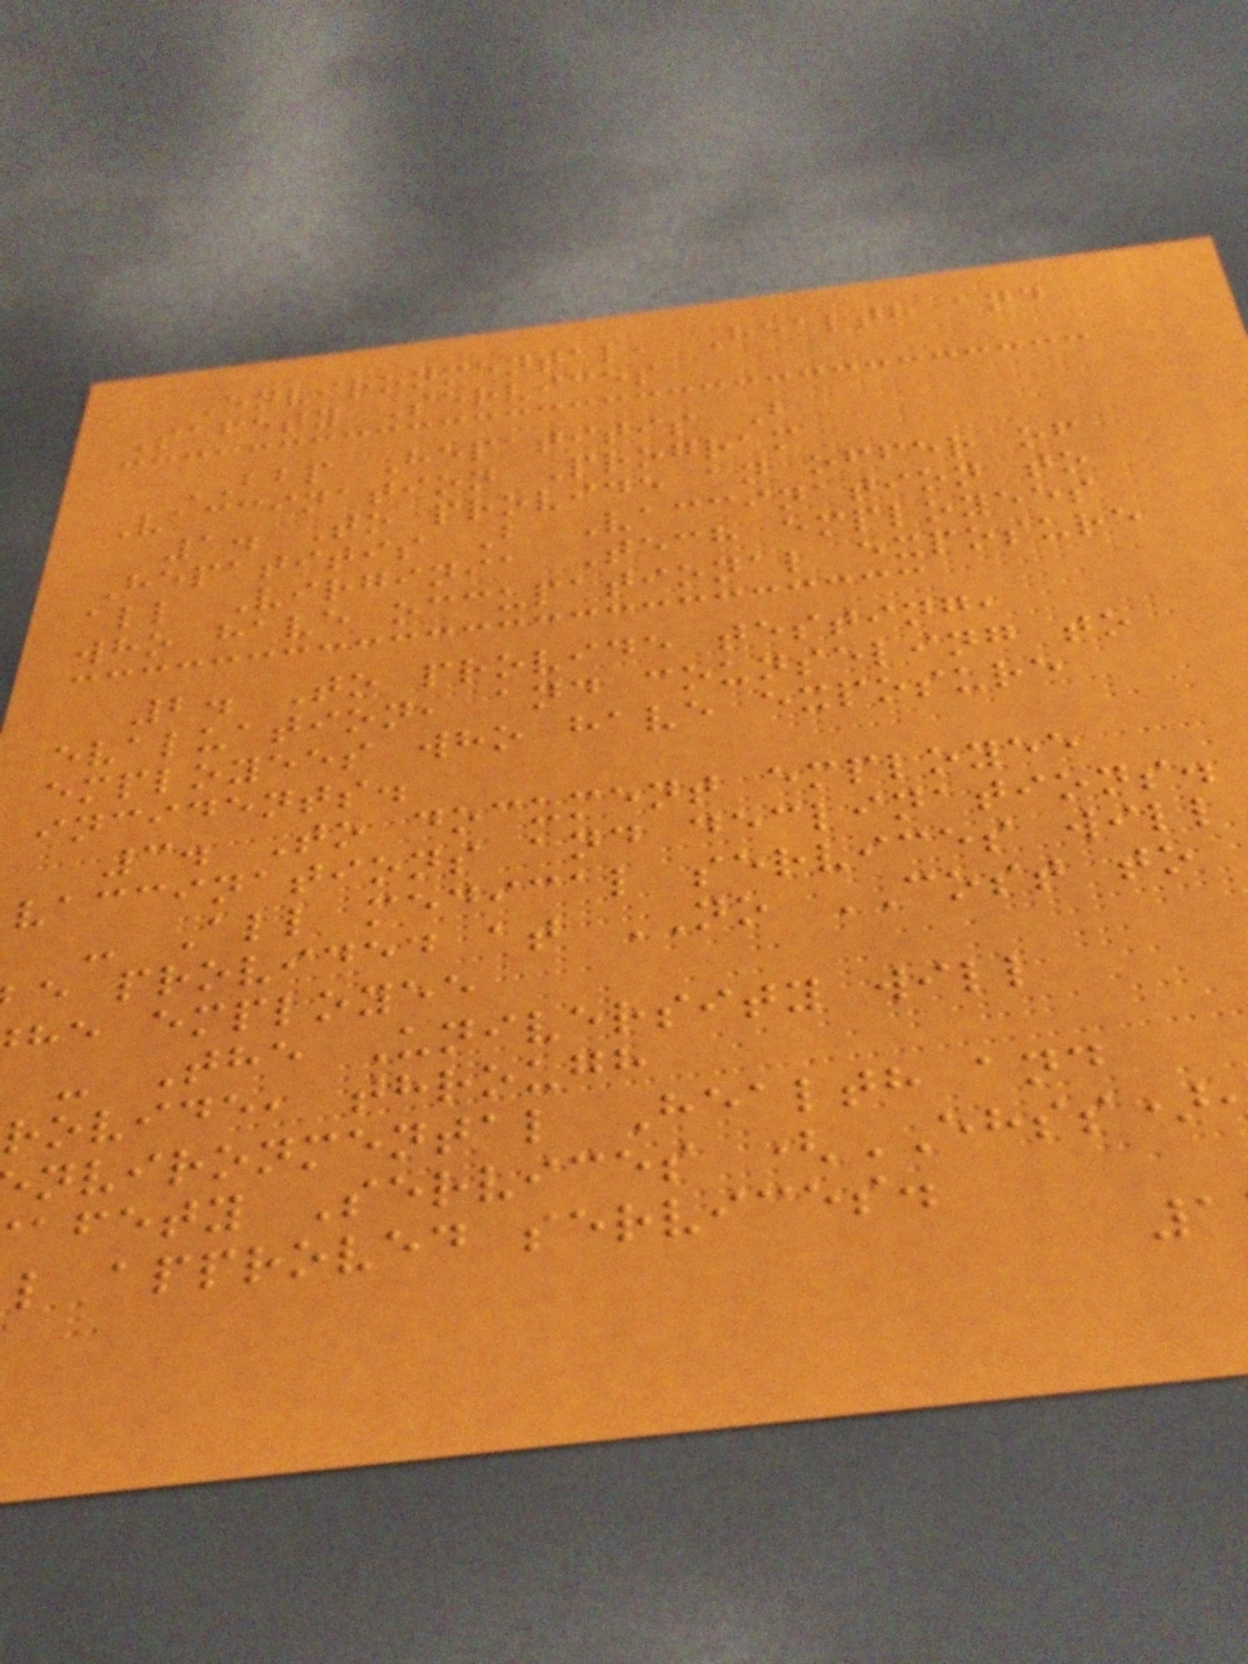Environmental, Health and
Safety Services
BBP Hepatitis B
Vaccination Program
1. To provide an offer of
Hepatitis B Vaccination to
all Virginia Tech employees
who have occupational exposure
2. To provide testing,
evaluation, and counseling to
employees who have exposure
incidents.
3. To document employee
vaccinations and declinations.
- All medical services will
e provided at NO COST to
he employee
- The University will
rovide, through
nvironmental Health and
afety Services (EHSS)
l approved services.
